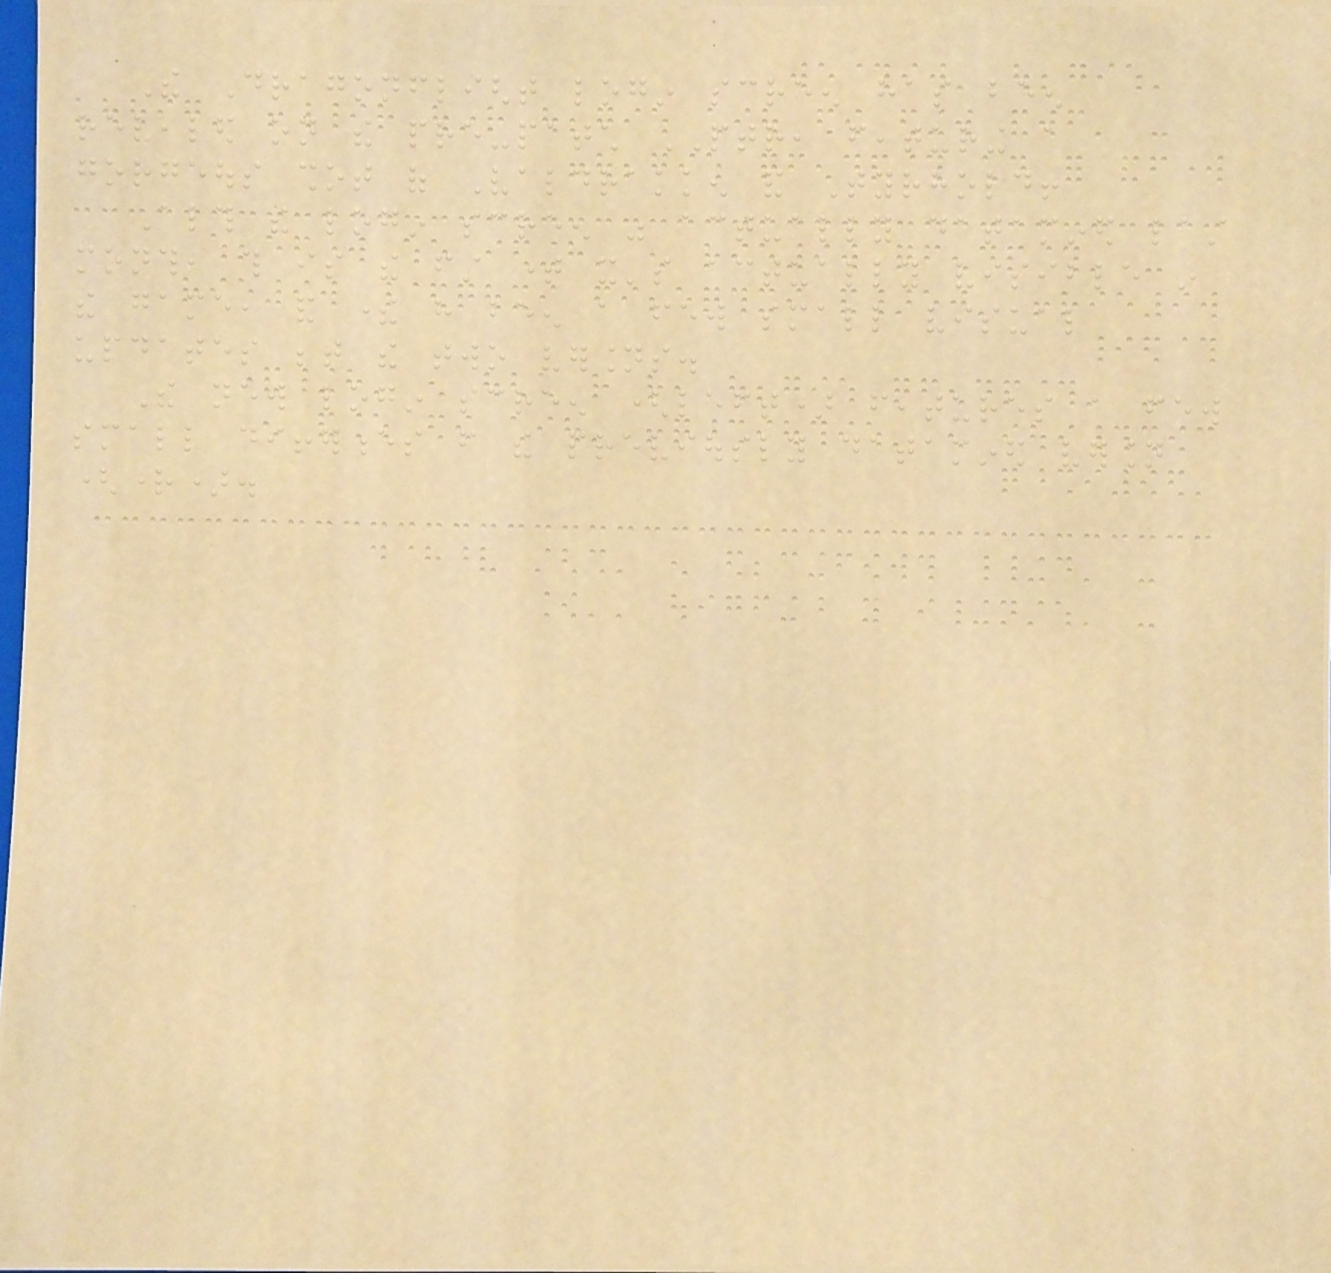The Dragonflight login screen has been
revealed on the pre-patch PTR, featuring a
gorgeous shot of Valdrakken and Tyrhold!
Although the login screen was actually datamined last
month, this is the first time it's actually visible in
the game, and there have been a few small visual
updates between the two versions.
The new login screen (left) features a few
small differences from the previously datamined version
(right).
